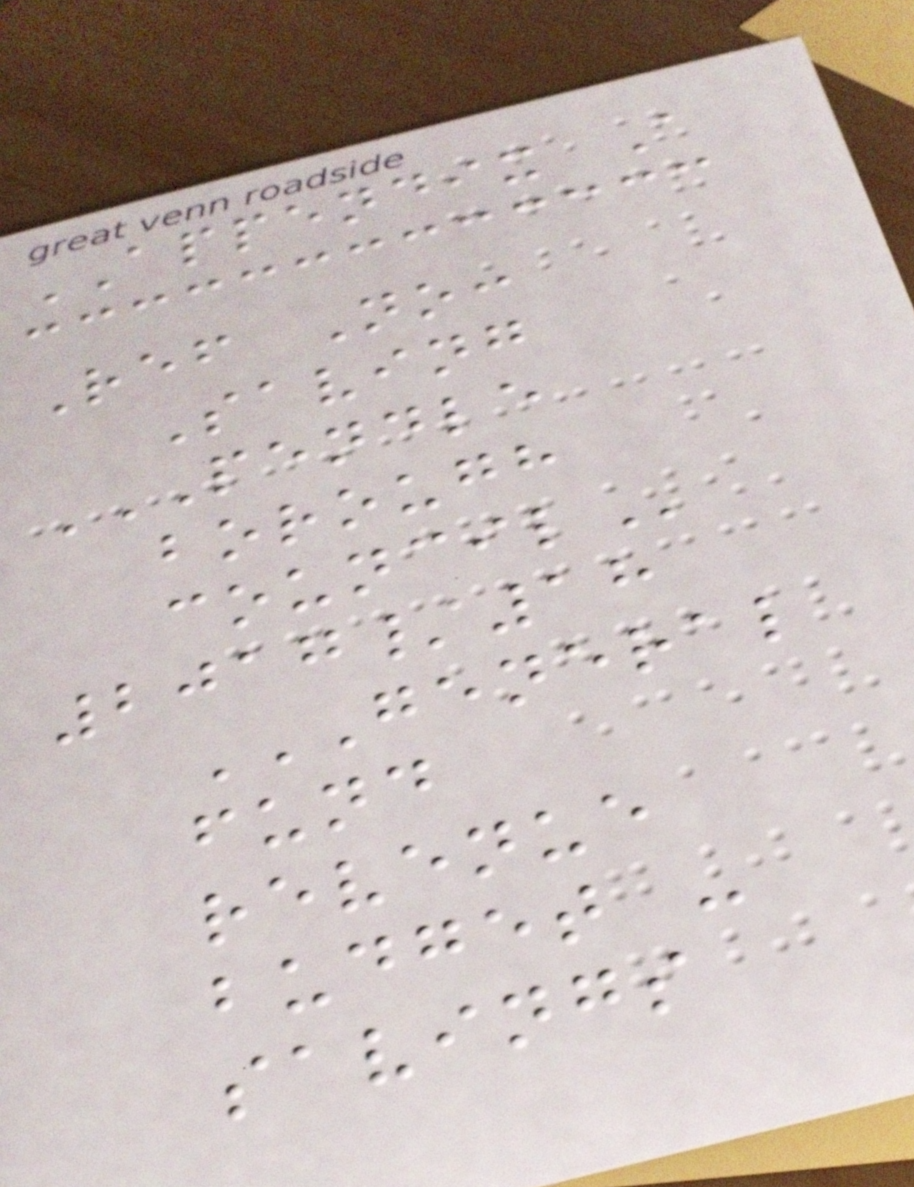APPENDIX A
Ref No:
Saving
PENDLE
BOROUGH
COUNCIL
2017/18
GENERAL
FUND
REVENUE
BUDGET -
SAVINGS
